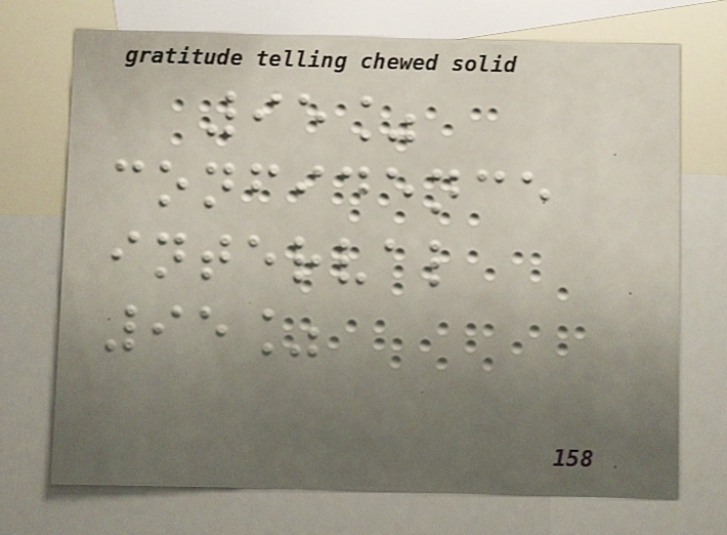95%
confidence
interval
95%
